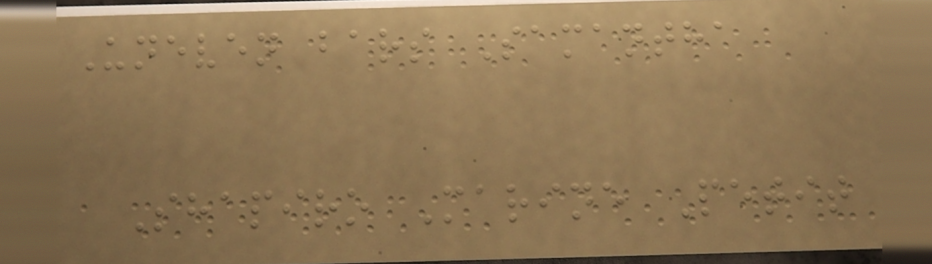Uneven bars Samantha
Shapiro Marine Petit
